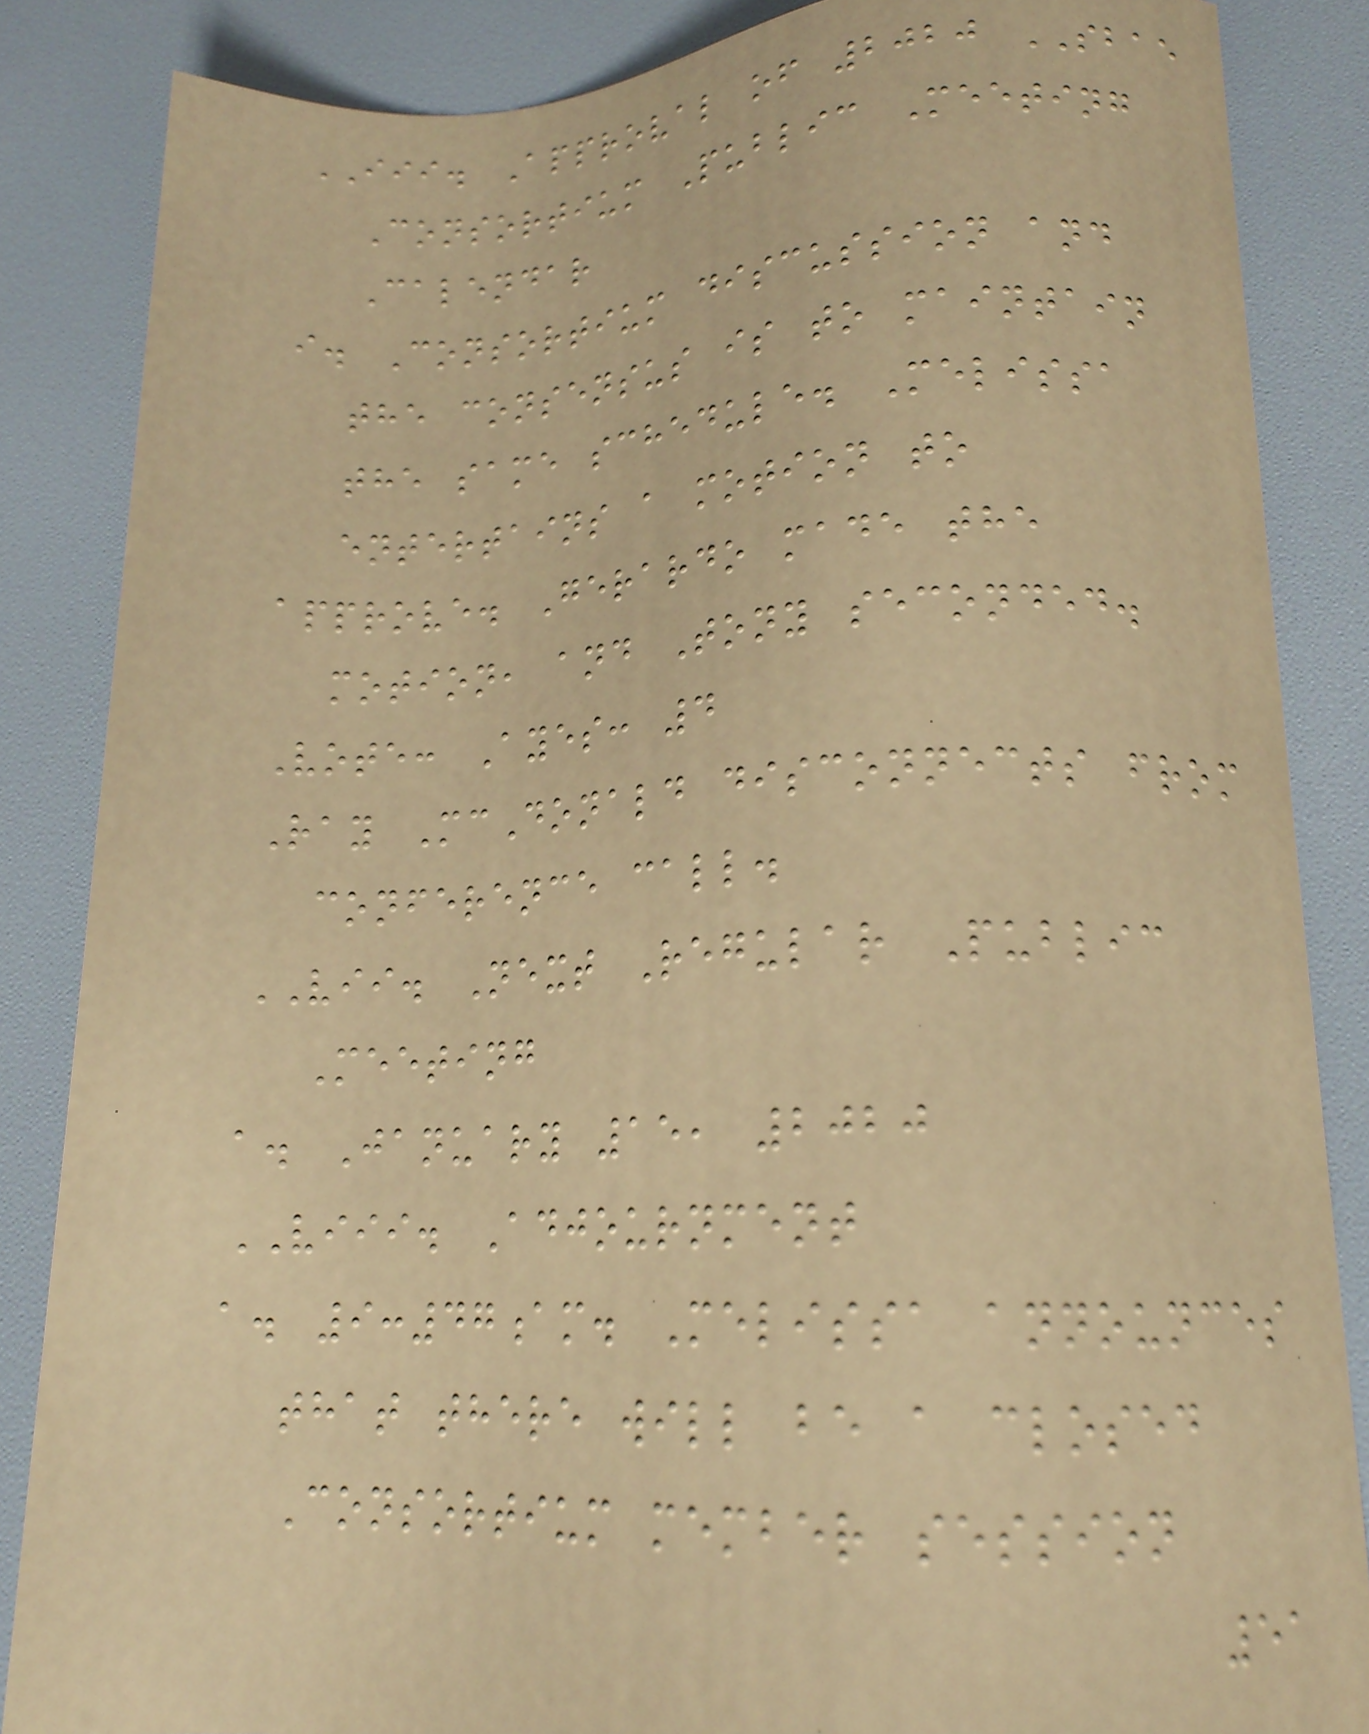III. Approval of 2020 SBAE
Consortium Public Meeting
Calendar
i. Consortium discussion and
the consensus is to maintain
the same schedule. Melissa
entertains a motion to
approve. Gerardo made the
motion, and Tony seconded.
Vote: Ayes: 4
Ray McDonald disconnects from
conference call.
VII. Next Regular Public
Meeting
a. January 15, 2020
VIII. Adjournment
a. 9:47am. Melissa announces
that there will be a closed
Consortium member session
51
